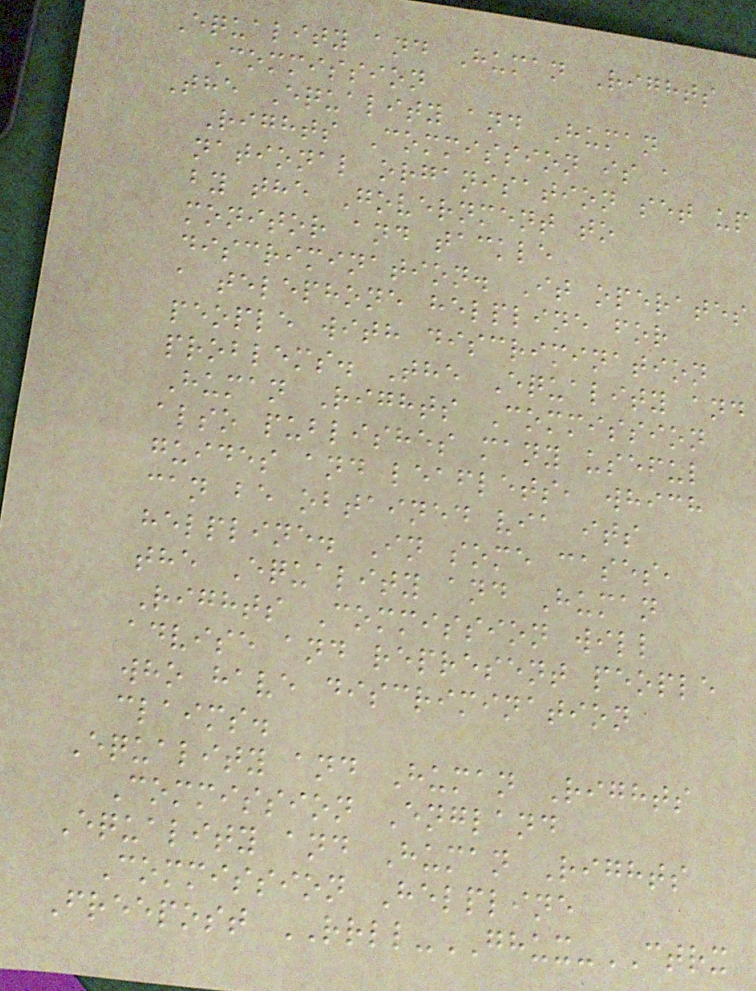Equality and Human Rights
Commission
The Equality and Human
Rights Commission is a
national organisation set up
by the Government to
monitor and tackle
discrimination. It operates
a telephone helpline for
people with discrimination
problems. The Equality and
Human Rights Commission
also publishes many useful
guides and leaflets, which
can be obtained via its
helpline. In some cases,
the Equality and Human
Rights Commission will
advise and represent people
who have discrimination
claims.
Equality and Human Rights
Commission England
Equality and Human Rights
Commission Helpline
Freepost RRLL-GHUX-CTRX
